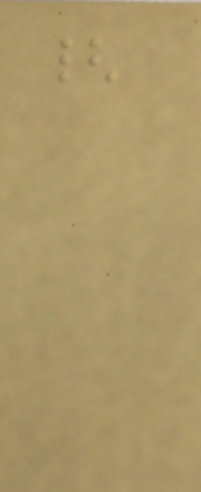{
